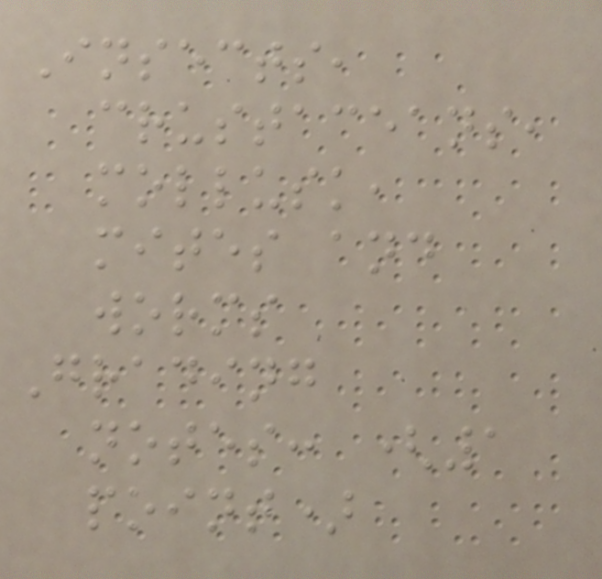Insects,
crustaceans,
mollusk,
mites and
worms
Grading
notes: (1
point)
